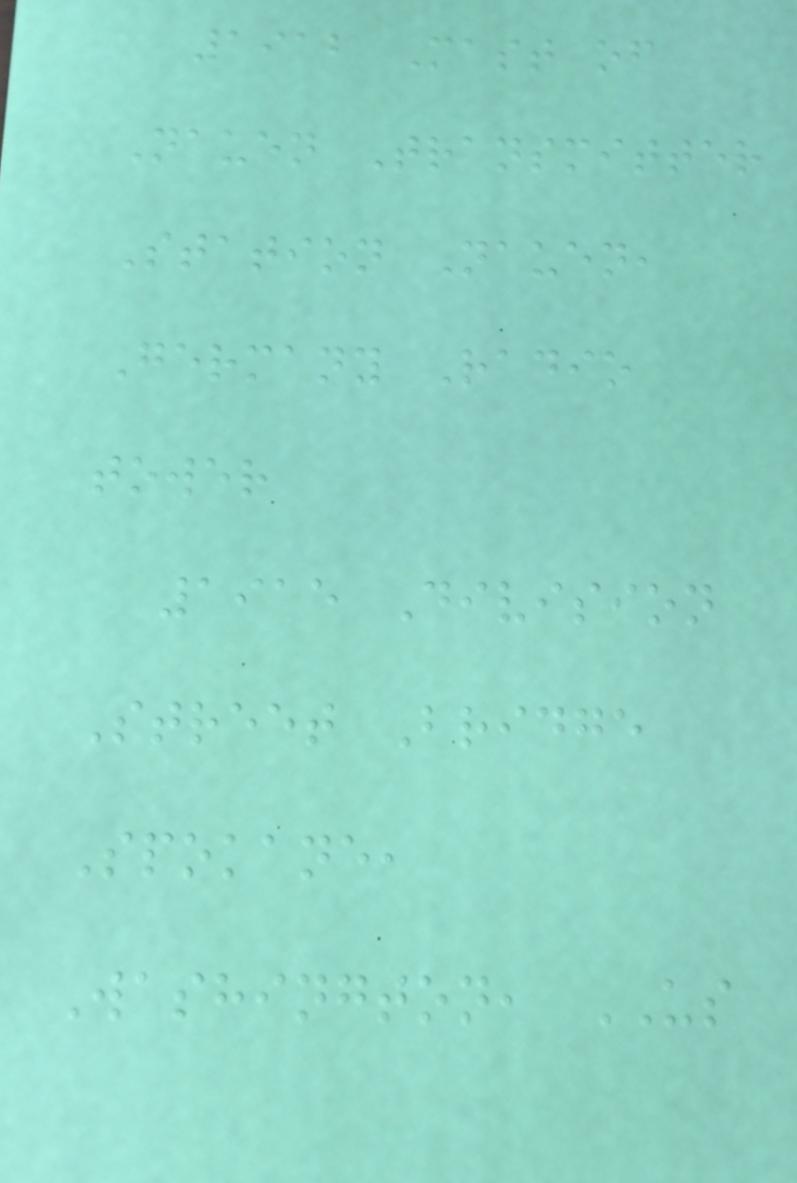1912 Mast of
Nauen Transmitter
Station Nauen,
Germany Radio
tower
1915 Division
Street Bridge
Spokane,
Washington, US
